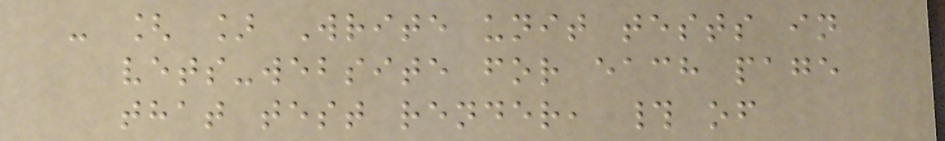- [ ] Write unit tests in
vets-website for each page
that test render, # of
